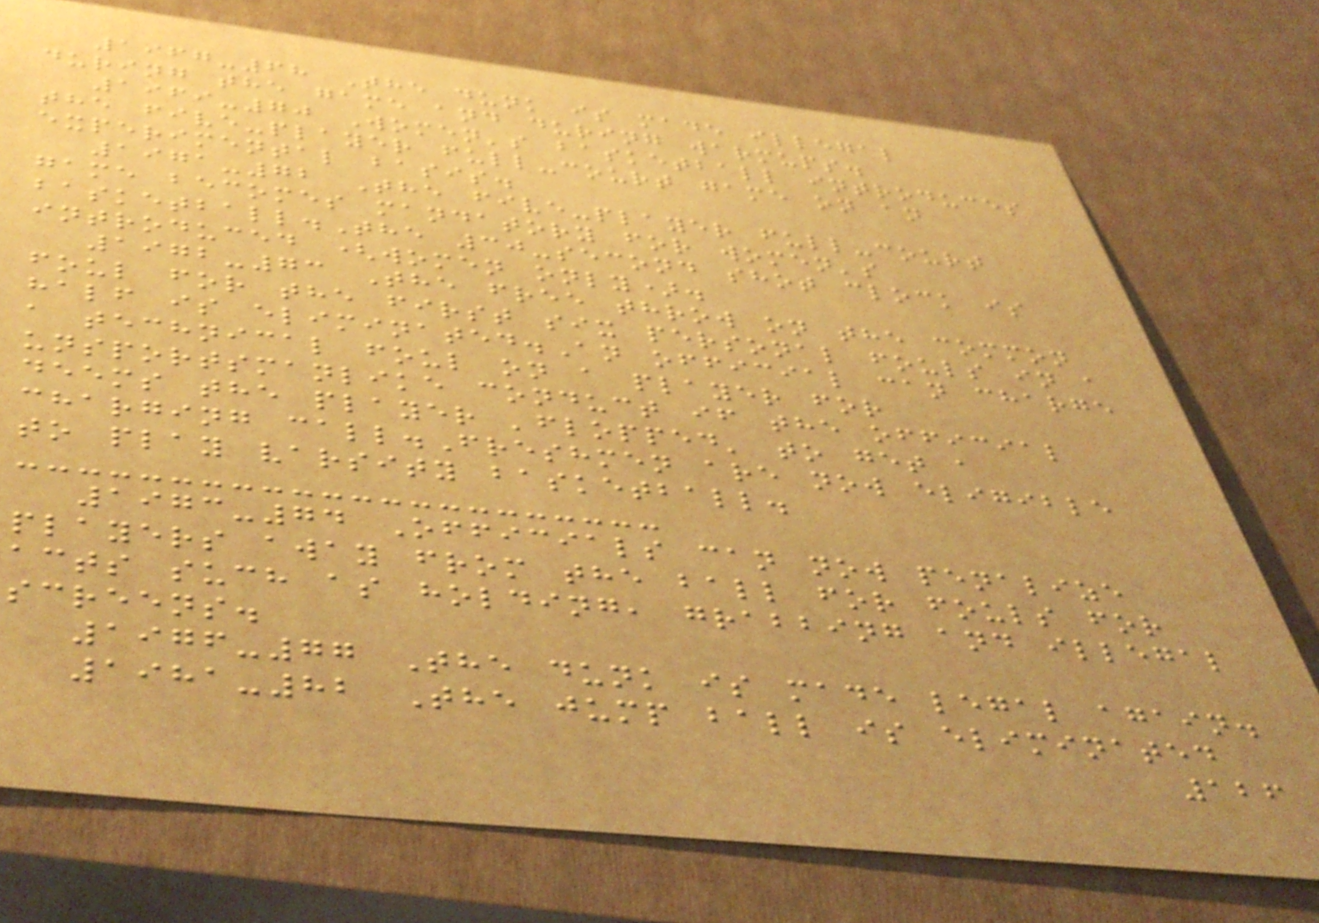1967-68 The dunk is made illegal
during the game and during warmups.
1969-70 Women's basketball introduces
the five-player full-court game on an
experimental basis.
1971-72 The five-player full-court
game becomes mandatory for women's
basketball.The 30-second shot clock is
introduced (women only).
1972-73 The free throw on the common
foul for the first six personal fouls in a
half is eliminated.An official can charge
a technical foul on a player for
unsportsmanlike conduct if the official
deems the player 'flopped' to get a
charging call.Freshmen are now eligible
to play varsity basketball.
1973-74 Officials can now penalize
players away from the ball for fouls for
acts such as holding, grabbing and illegal
screens.
1976-77 The dunk is made legal again.
1981-82 The jump ball is eliminated
126
